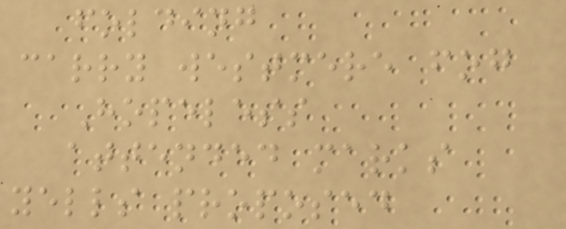folding
carry westmere fog
Hopeless
attended marks
yells proposed
